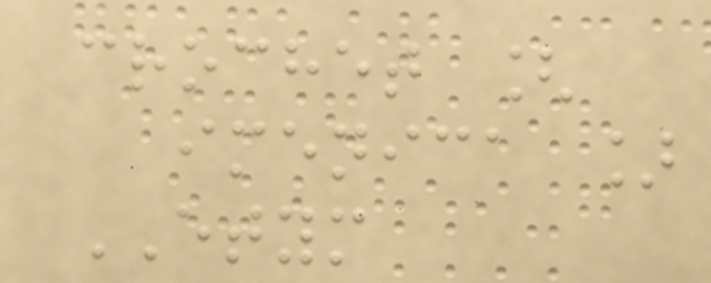crochet [
imenica ]
ETYM
